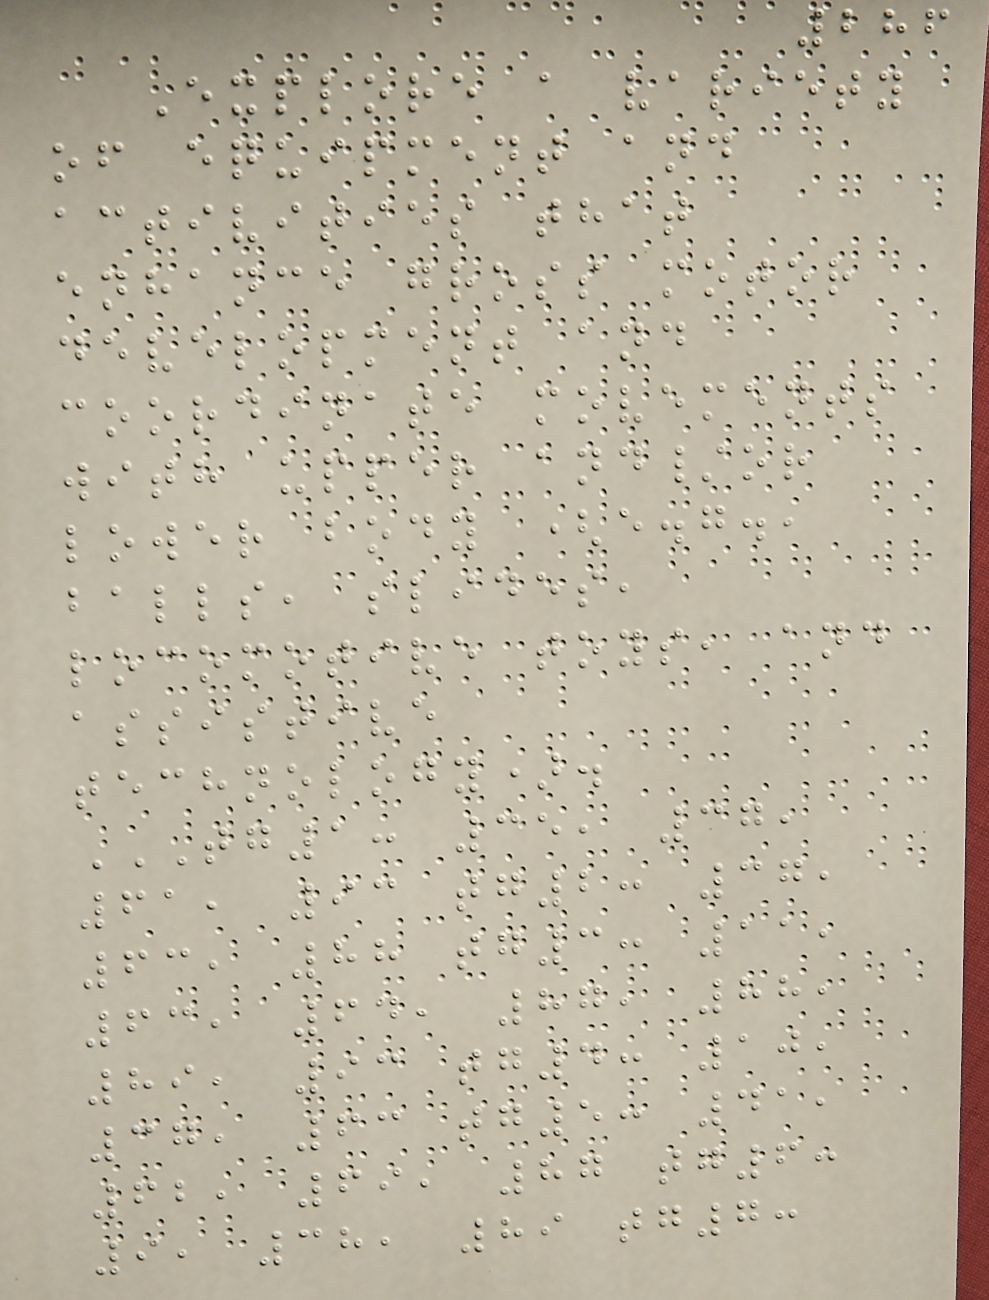286
Explore a variety
of equipment and
activities that
enhance gross motor
development and
coordinate movements
with upper and/or
lower body (e.g.,
balls, slides,
locomotive toys, and
assistive
technology).
TG1: 35, 37,
61, 93 TG2: 37,
63, 88 TG3: 11,
63, 64, 87, 88,
89, 93 TG4: 10,
37, 63 TG5: 41,
62, 69, 87 TG6:
9, 38, 89 TG7:
